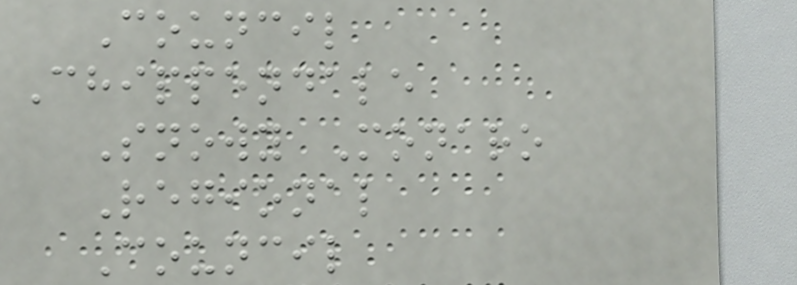Council
Chippendale
Snowy Monaro
Regional
Council
